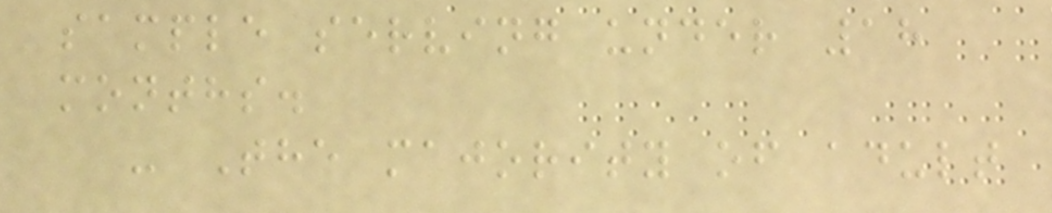sample serving under 18
months.
- The majority of adult
